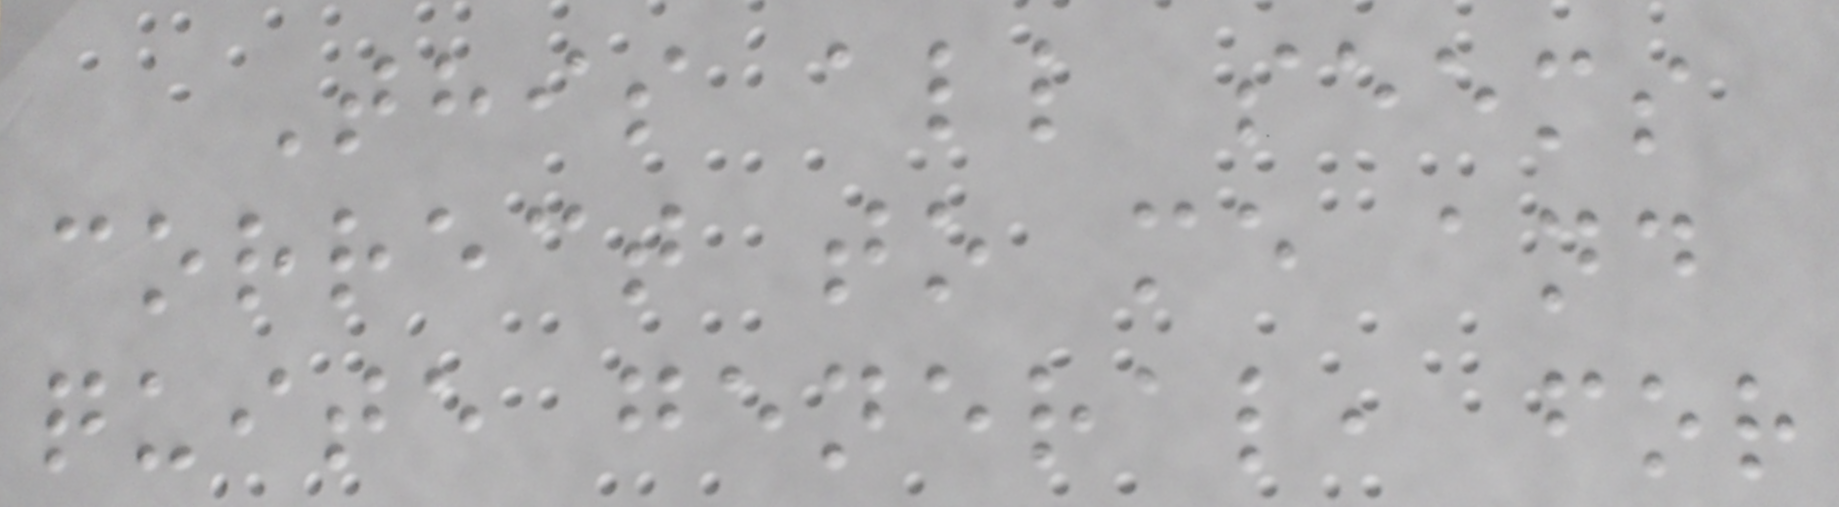This all seems
correct to me and
quite general, for
